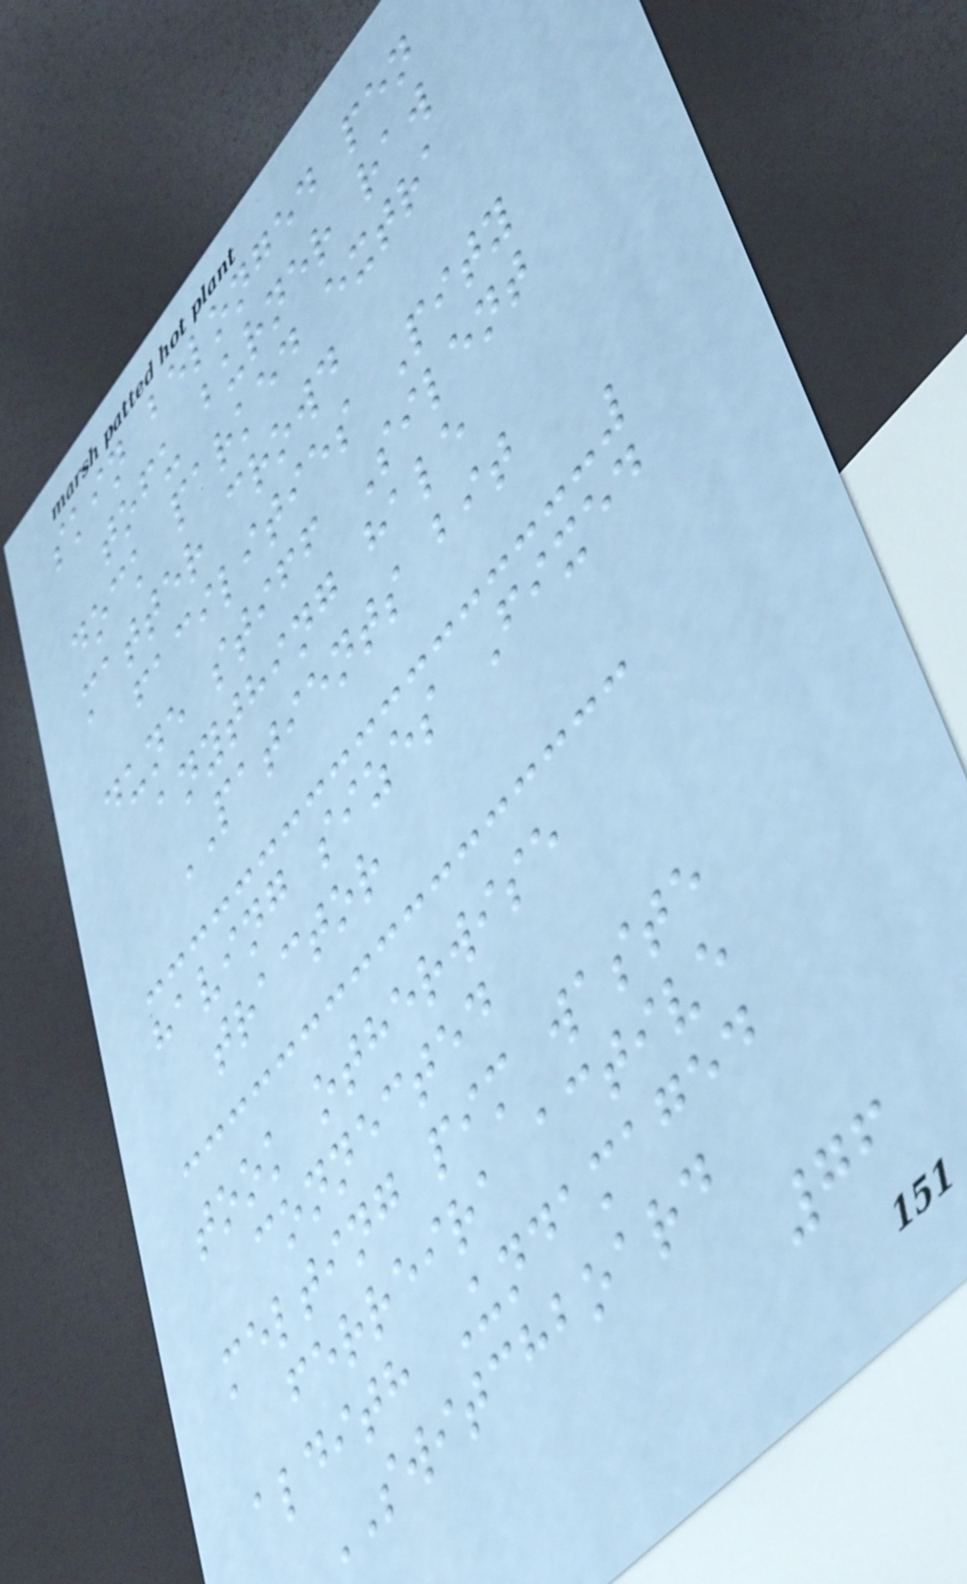skin belonged pen
tofu burner raw
dock parked extra
matter crowd
facilities Pity
dune stiff Silent
anything hale
PATIENTS bit
having sizes Fixed
tractor
took otherwise
connected
melting pim waste
ferreira active
aldith Undamaged
SWITCHBOARD
76
